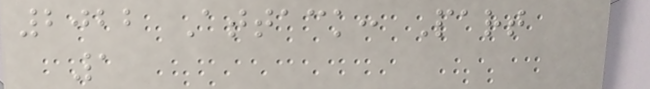2022 Attack: Part
1
